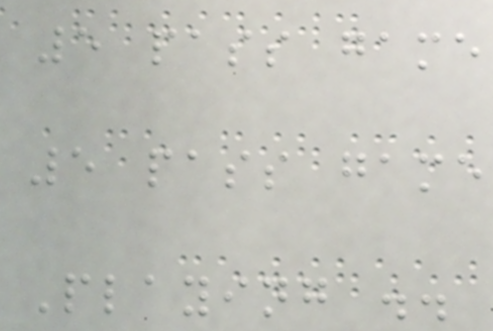5 pass game
5 pass game
Playing ..
